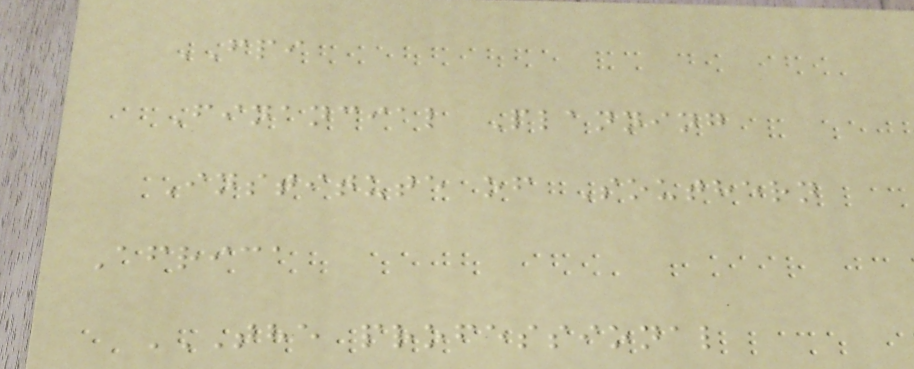FPI
Financial Planning
Institute of Southern
Africa
THE PROFESSIONAL
